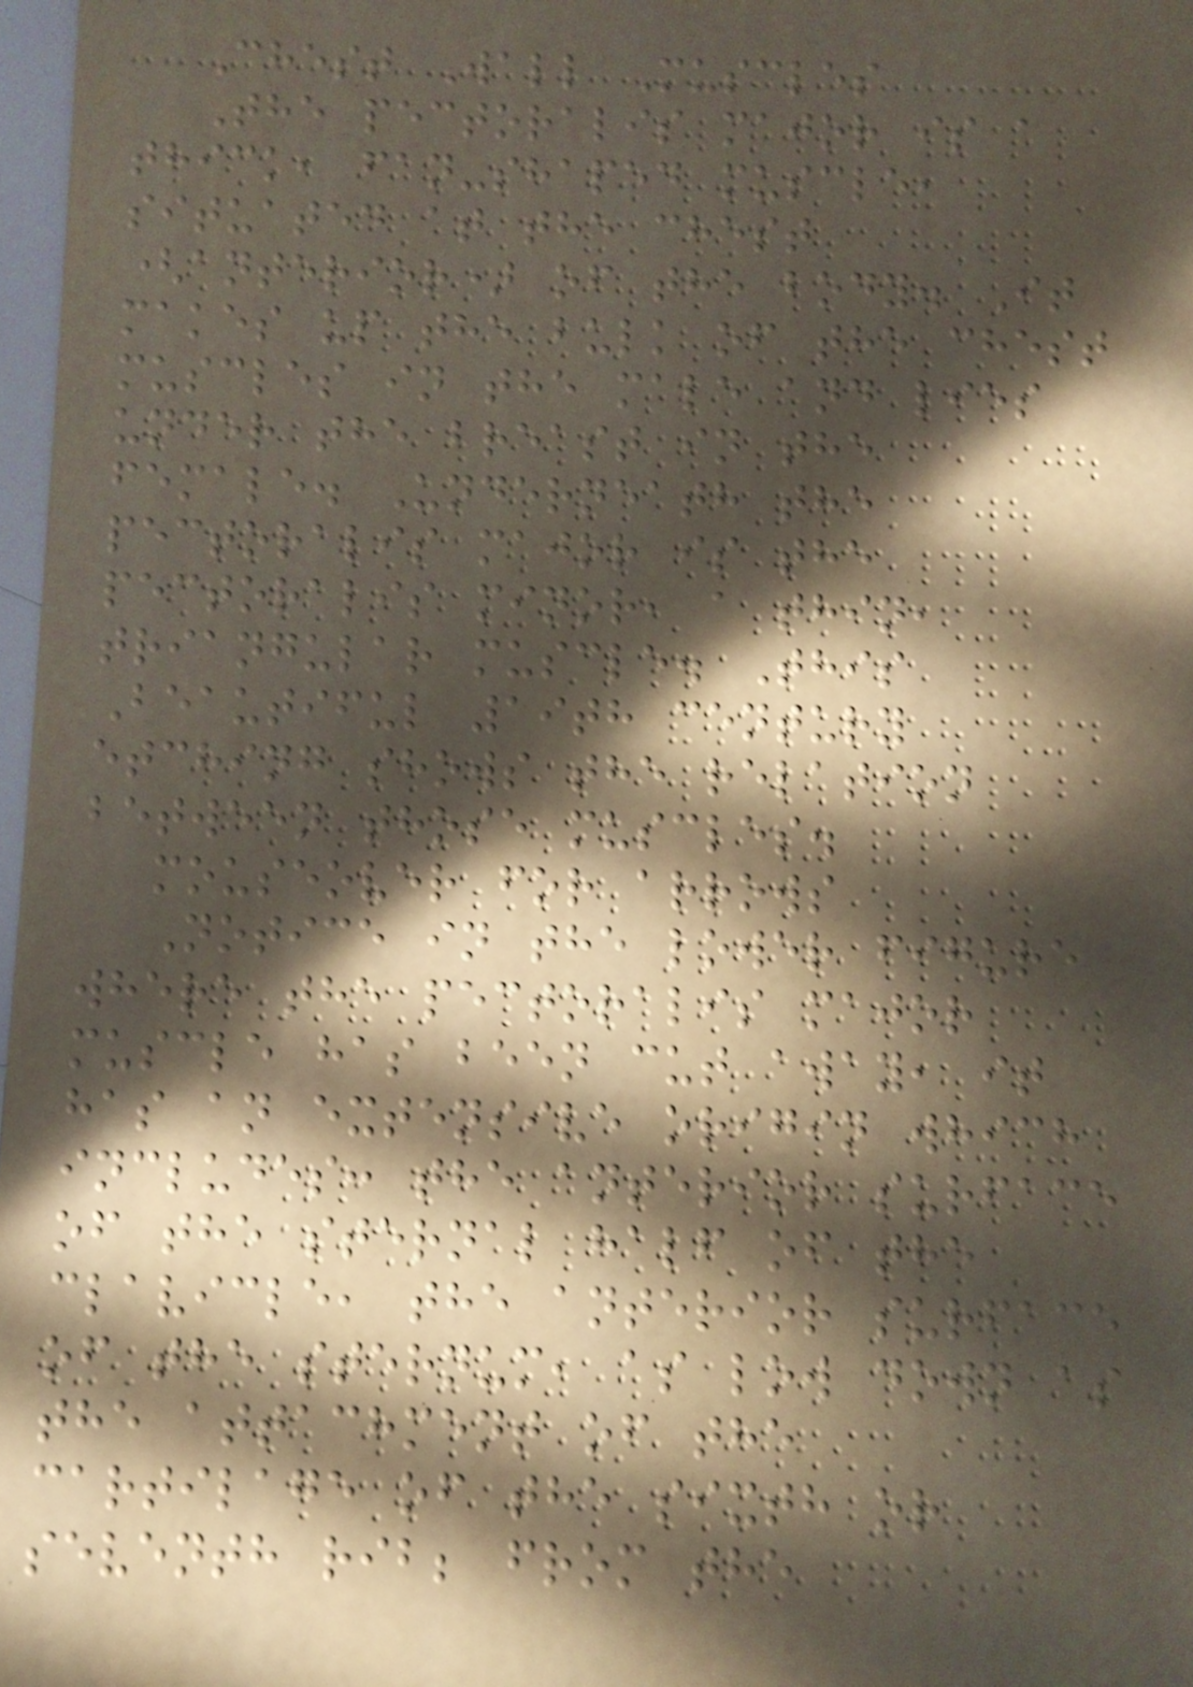Chest Wall Muscles
The pectoralis major is a
thick, fan-shaped muscle,
situated at the chest
(anterior) of the body. It
makes up the bulk of the chest
muscles in the male and lies
under the breast in the
female. Underneath the
pectoralis major is the
pectoralis minor, a thin,
triangular muscle. This
Beautiful 19th century
etching shows the relation
between those muscles.
mouseover for arrows
Notice in the lower figure
where the pectoralis major
muscle has been cut away, it
has an extensive origin which
includes: the anterior surface
of the sternal half of the
clavicle, the anterior surface
of the sternum, as low down as
the attachment of the
cartilage of the sixth or
seventh rib; from the
